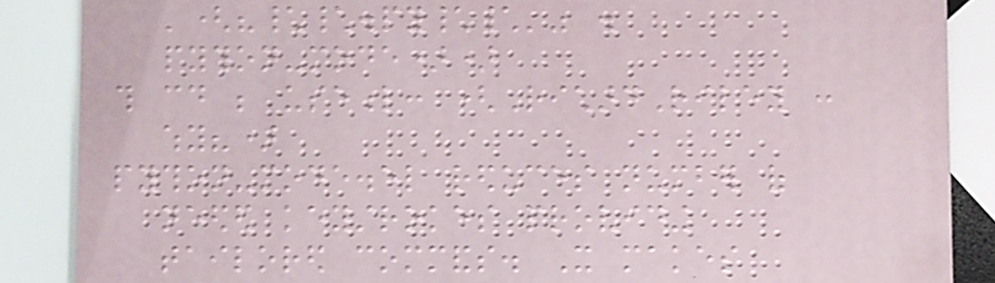'("\\.py\\'" .
python-mode))
this could be useful: (RichardRiley :
why?)
python-mode.el reduces number of
needed keystrokes providing
tailored commands. It makes
